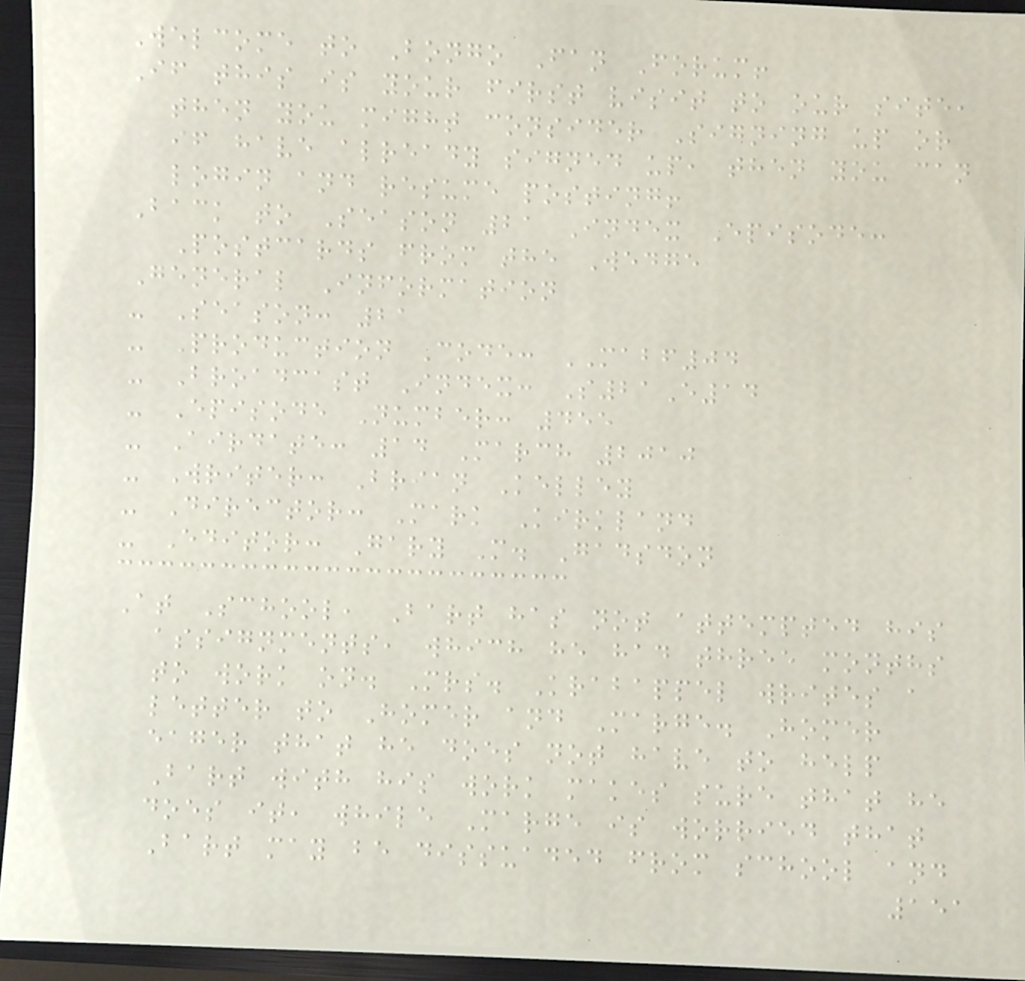Welcome to Bongo Fan Forum!
If this is your first visit to our site,
then you might consider Signing up or
if have already signed up, then you can
login and resume posting!
Back to Season 21 Index Episode:
Postcards from the Wedge
General Information
- Season: 21
- Production Code: MABF04
- Broadcast Index: S21E14
- Episode Number: 455
- Airdate: 14 March 2010
- Writer: Brian Kelley
- Director: Mark Kirkland
- Editor: Gary M. Gadsdon
At School, Bart has not attempted his
assignments, which he had three months
to work on. Mrs. Krabappel writes a
letter to Homer and Marge. Homer
eager that he does not have to help
Bart with his work makes sure that he
does it, while Marge is worried that
Bart may be dissuaded from school and
151
